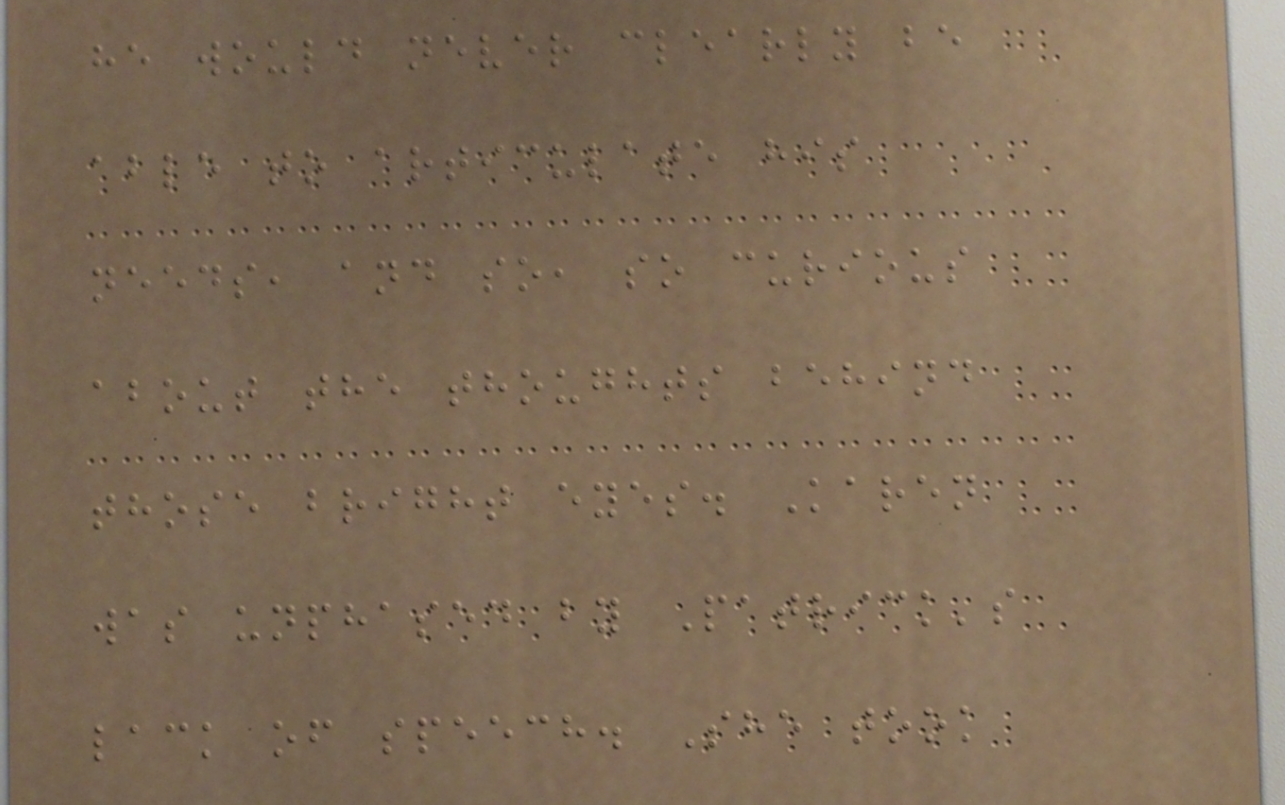he would never clearly be
able to articulate his
needs, and so, so curious
about the thoughts behind
those bright eyes. Karen
was unphased by Patrick's
lack of speech. She took
